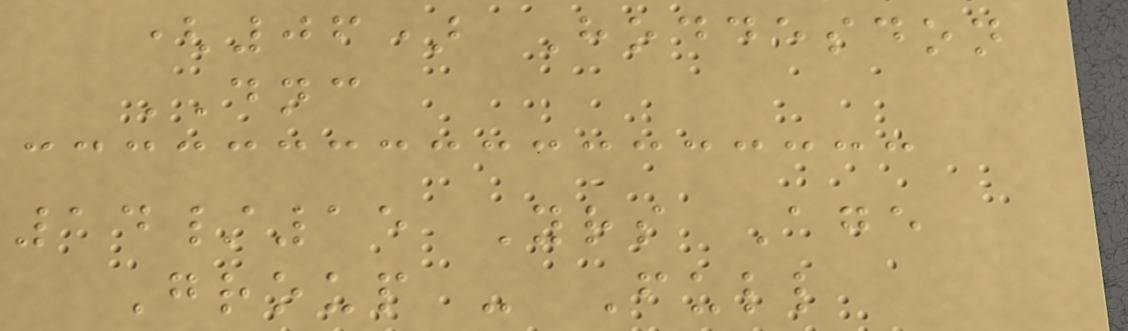(06) Hoddesdon
DNC
14/15 Yrs Age
Group - Full
